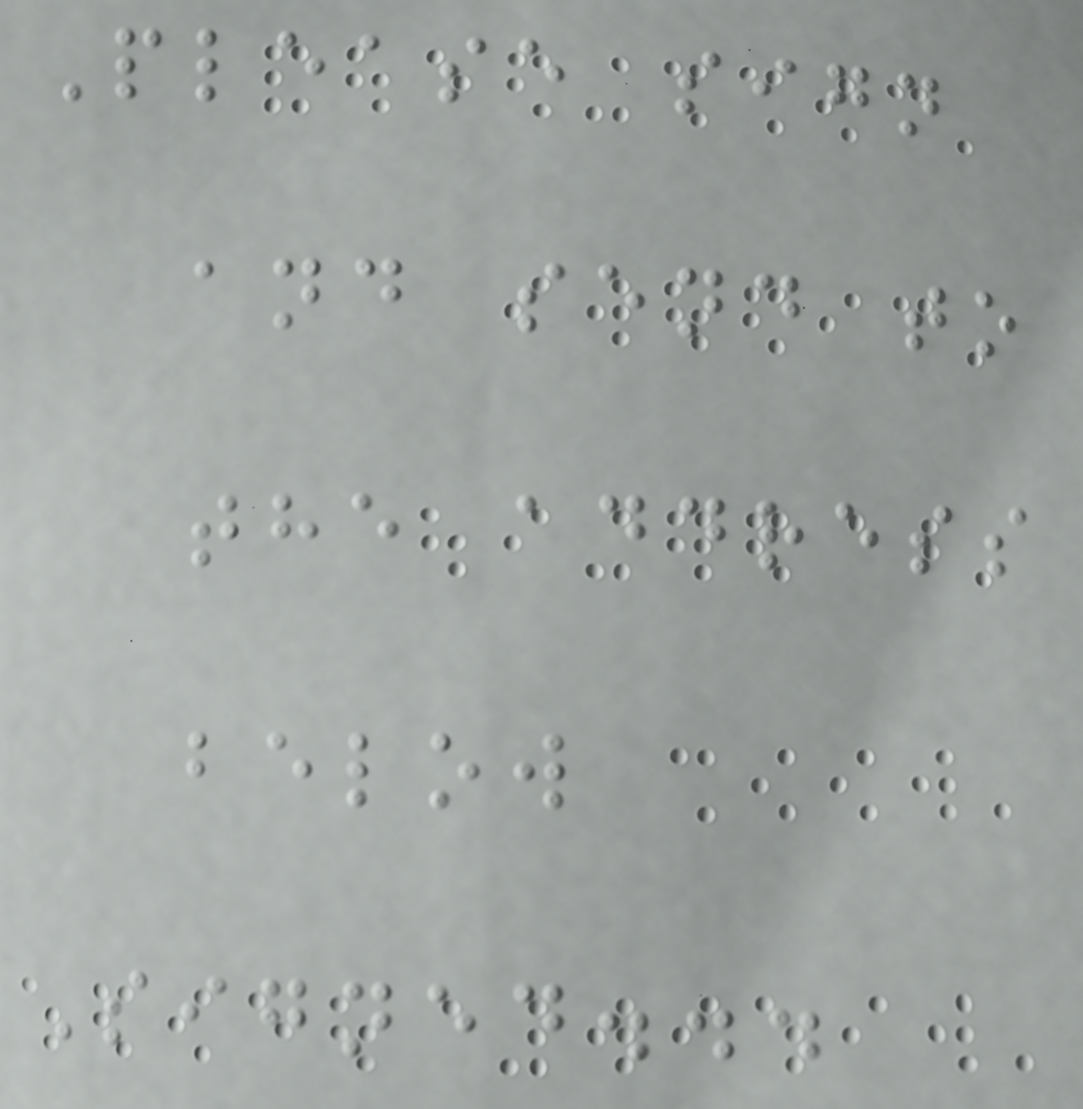Please sign
and send to
the address
below
Signed...
